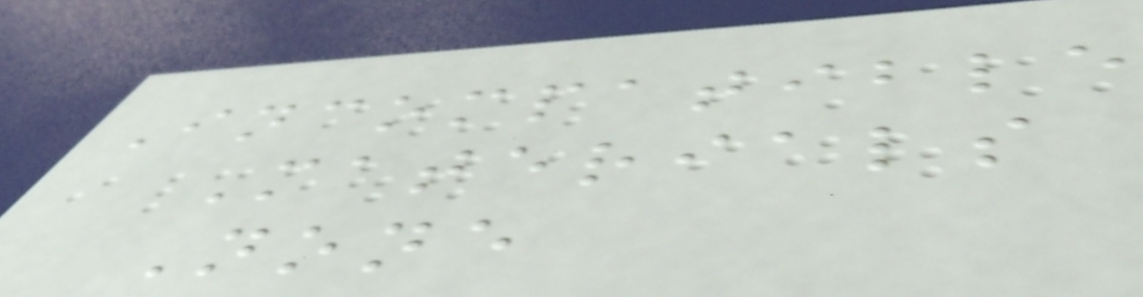Incompatible
Materials
None
